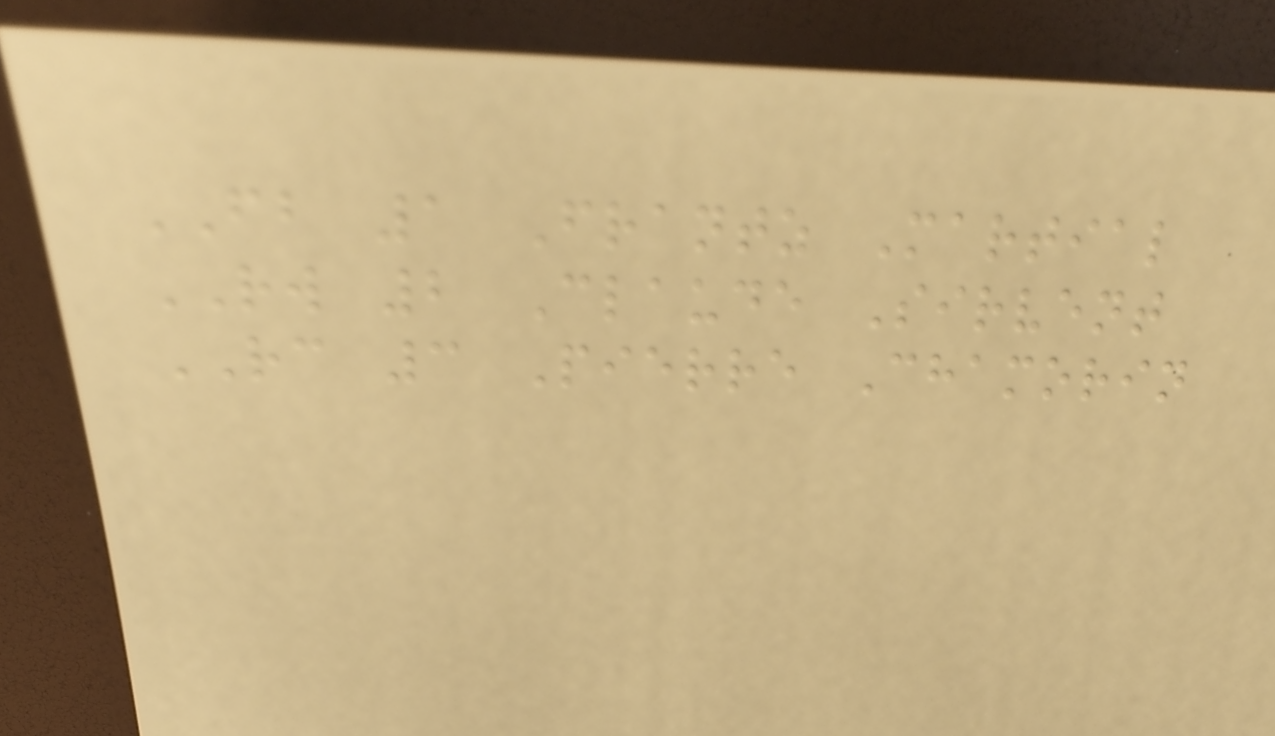FB 1 Frantz Martial
RW 2 Claude Sirvent
RC 3 Pierre Chamorin
